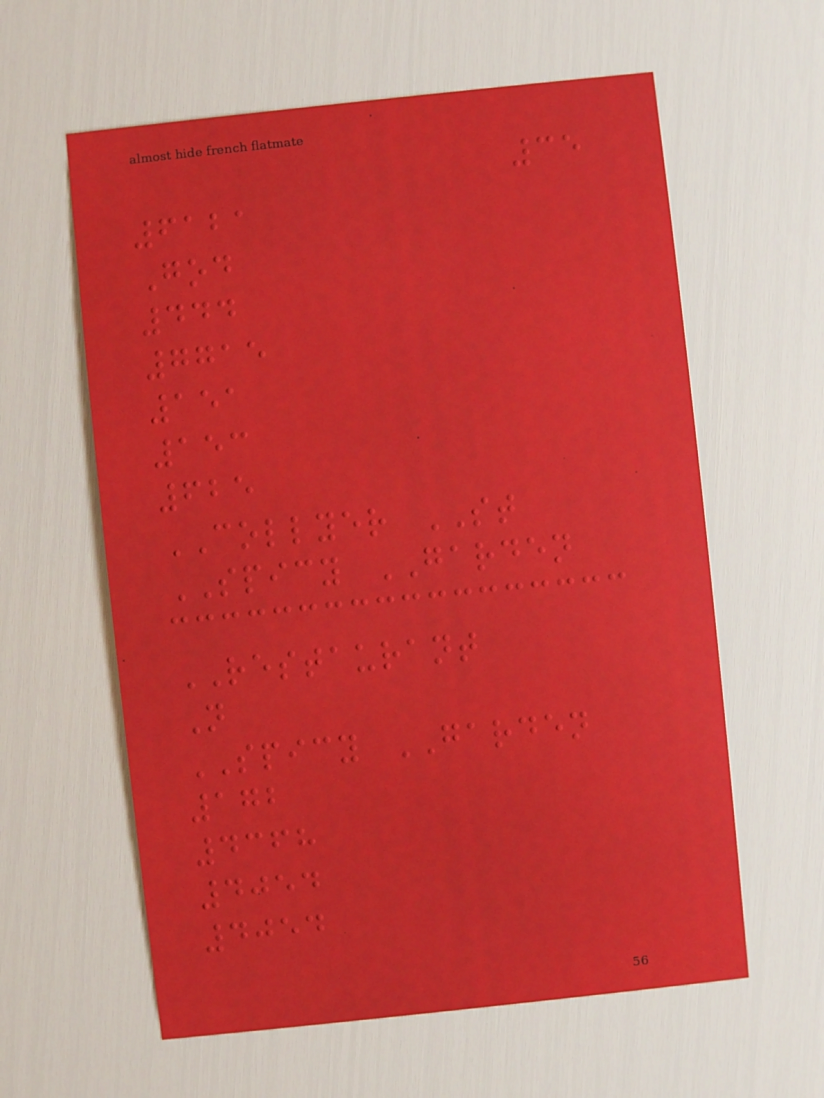35
6121
God
444
7715
151
153
625
COLLYER ST
SPICY GARDEN
RESTAURANT
N
SPICY GARDEN
172
4368
4054
4054
